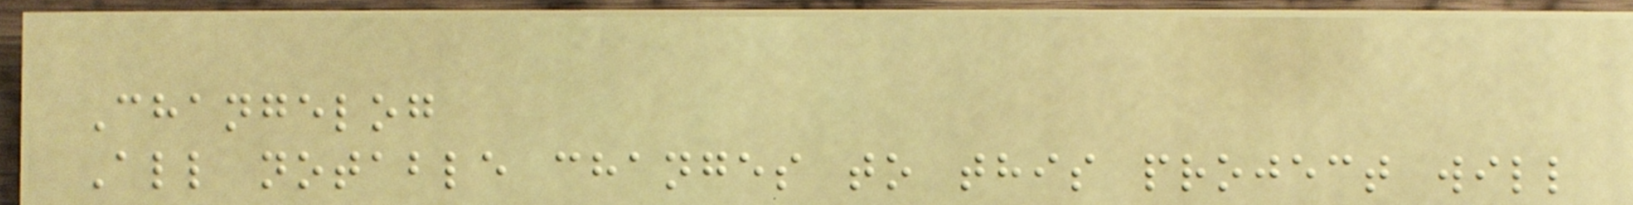Changelog
All notable changes to this project will
